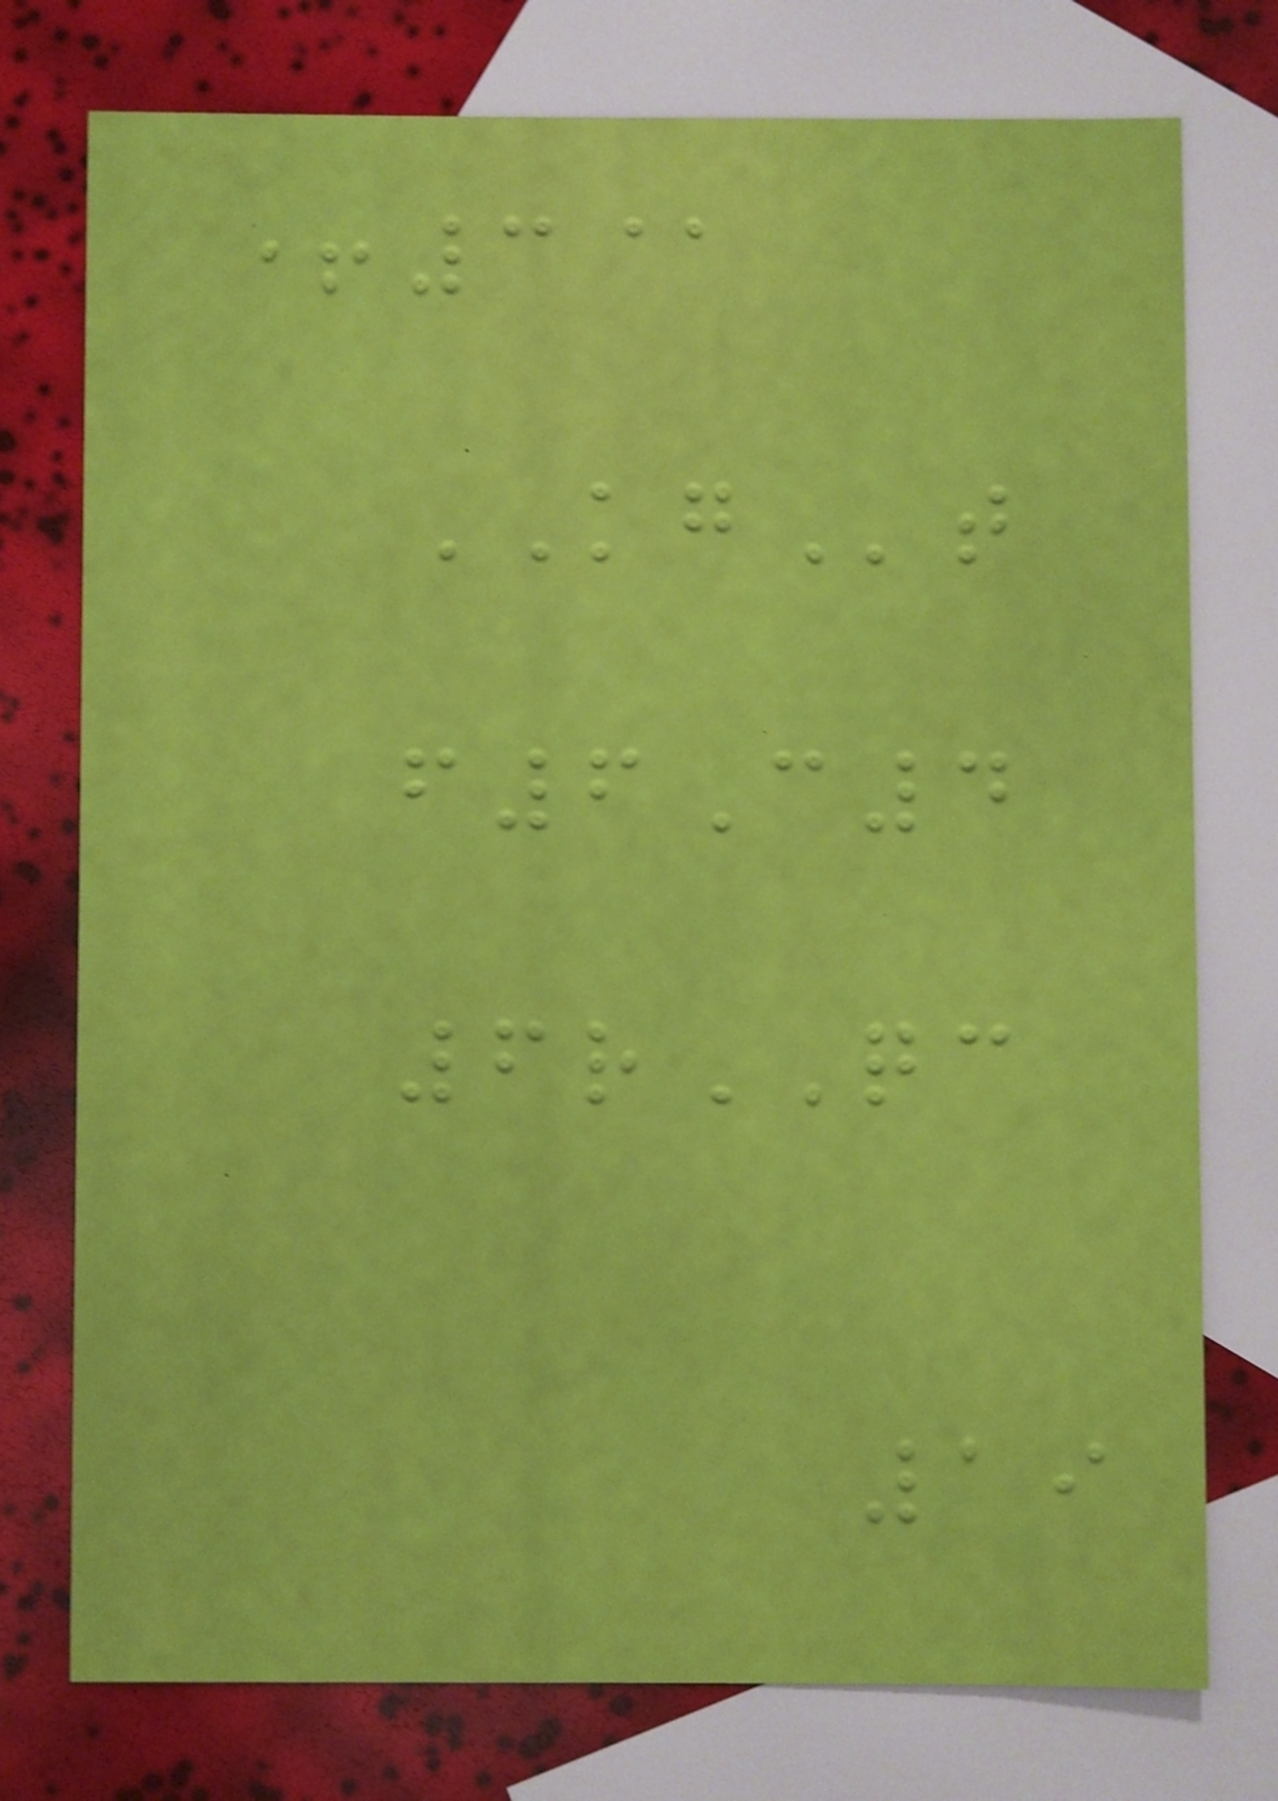+3@
KGt
f6C4
6rQC
19
